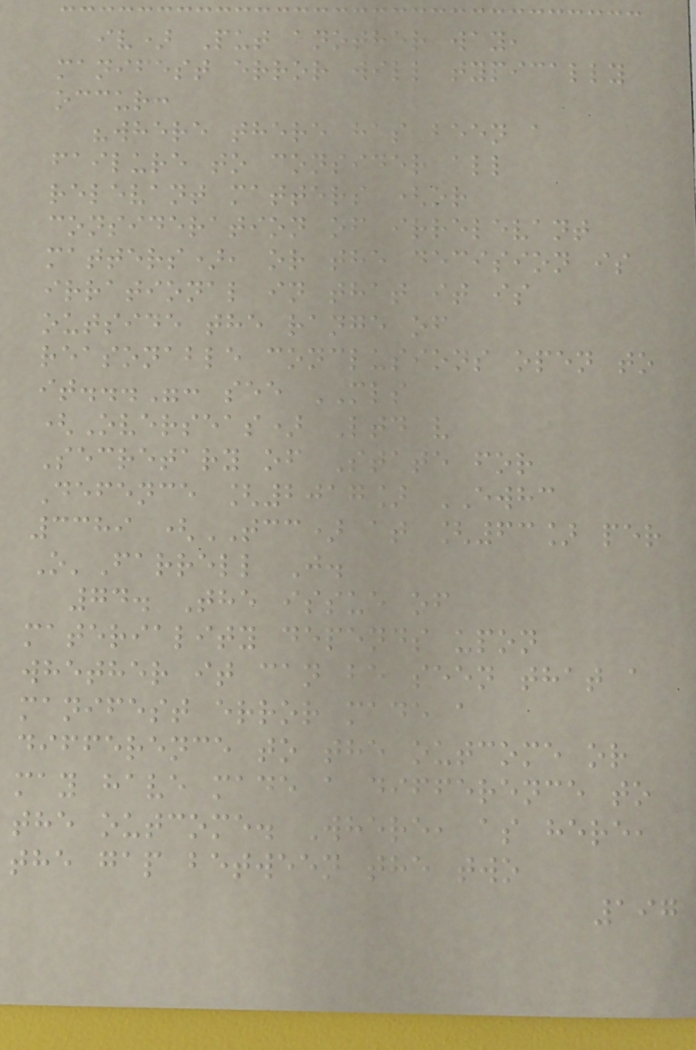iv) Put another way,
manifest error will typically
occur:
"where there has been a
failure to consider all
relevant matters (or
consideration of irrelevant
matters), or the decision is
irrational in that it is
outside the range of
reasonable conclusions open to
it...": see MLS
(Overseas) Ltd v
Secretary of State for
Defence [2017] EWHC
3389 (TCC) at [63] per
O'Farrell J.
74. The issue of
materiality depends upon
whether it can be seen that a
manifest error made a
difference to the outcome or
may have made a difference to
the outcome. Where, as here,
the gap between the two
197
